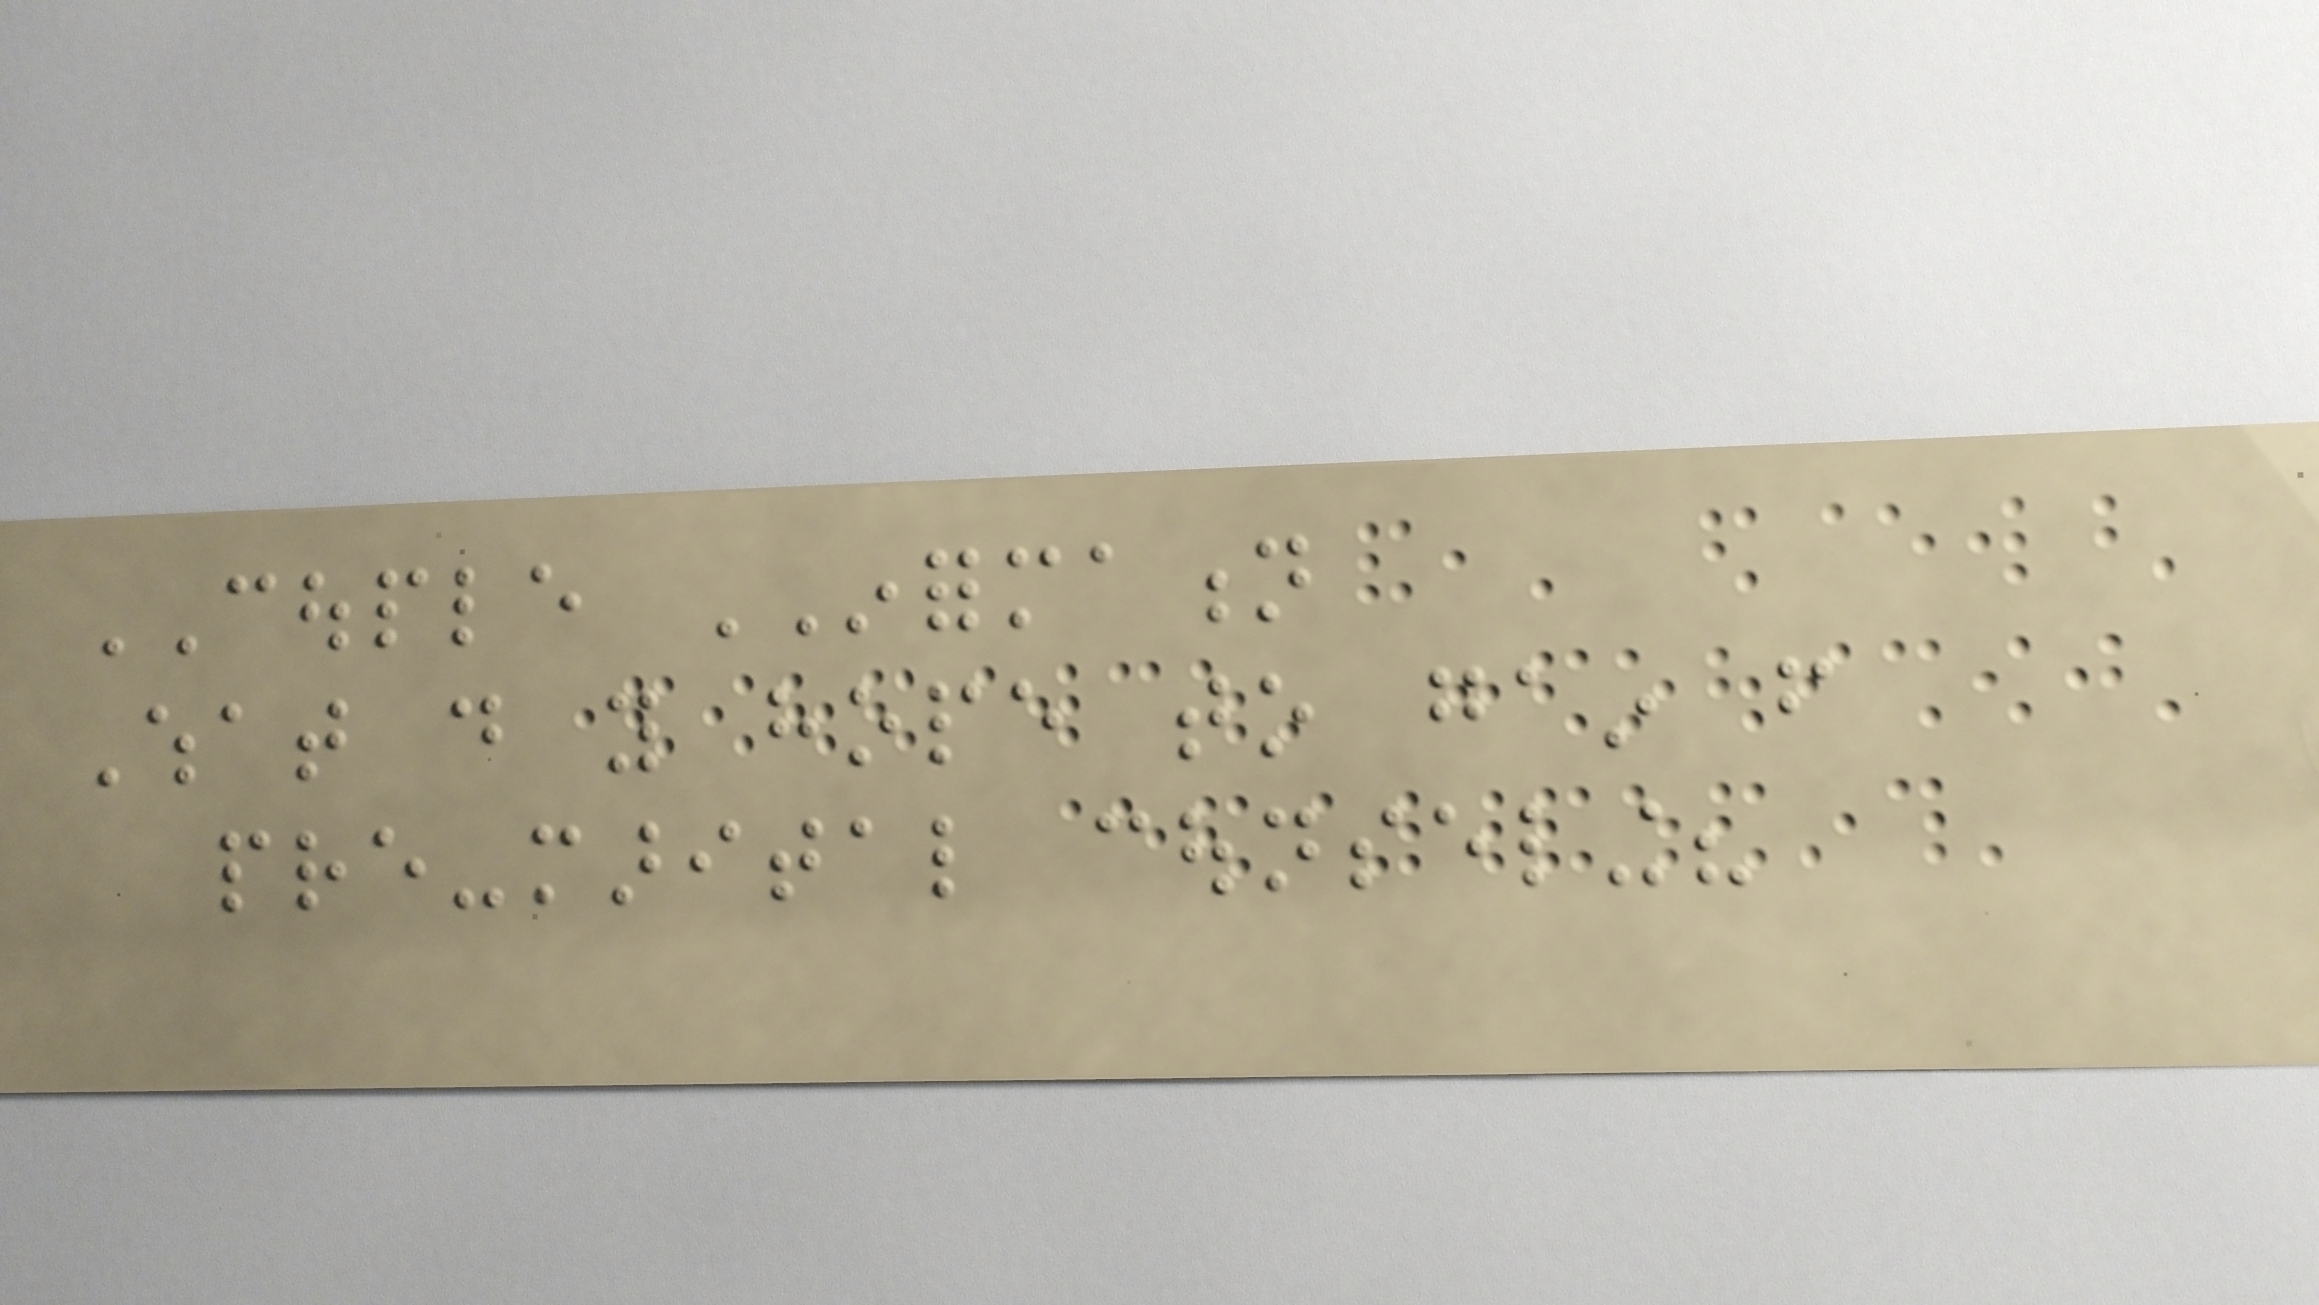COUPLE INFORMATION
What do you hope to gain from
pre-marital counseling?
